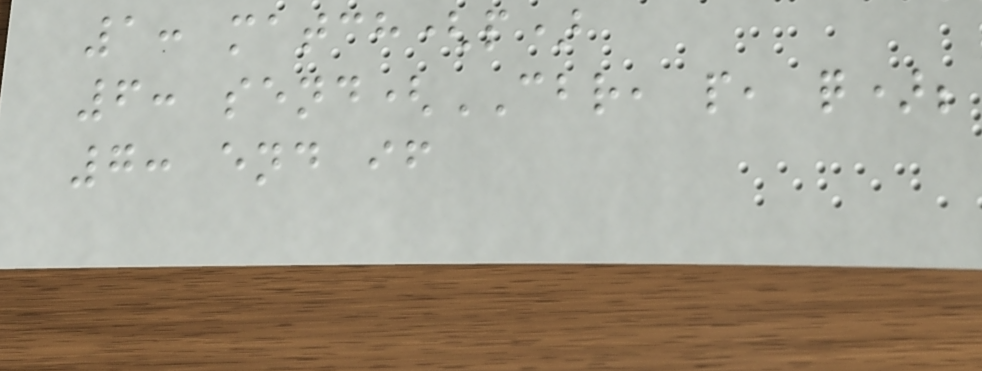1: match(p)
6: send(CBR, p, q);
7: end if
